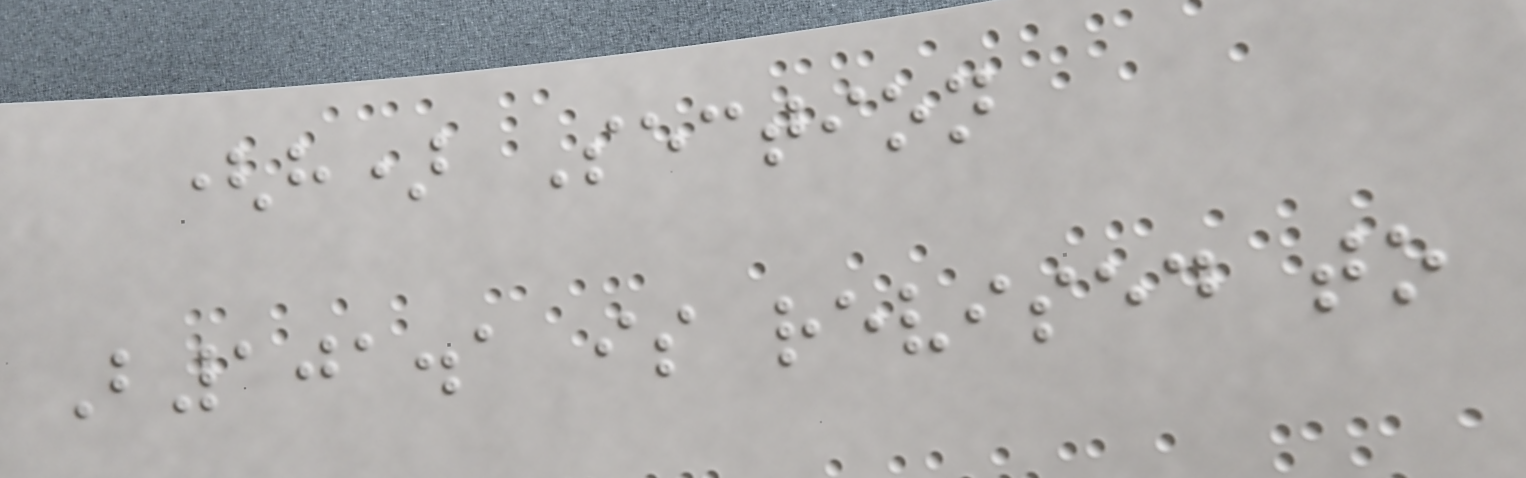(h) Section
B101.1 is revised to
